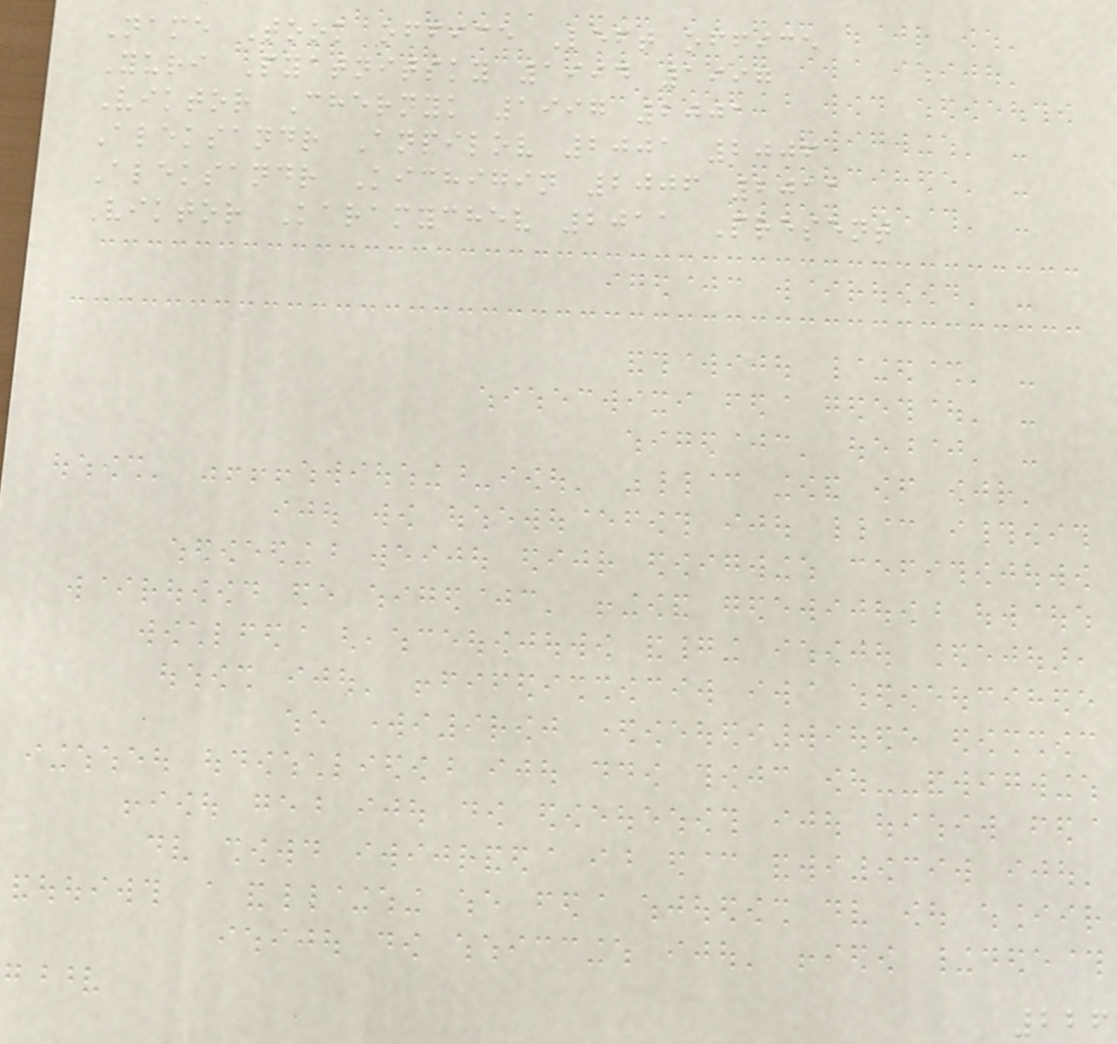Name Took office Left office
Yuri Pyatnitsky 1994 1997
Viktor Chernyk 1997 2001
Aleksandr Anpilov 2001 2006
Aleksandr Kichigin 2006 2011
Viktor Karamychev 2011 Present
226
